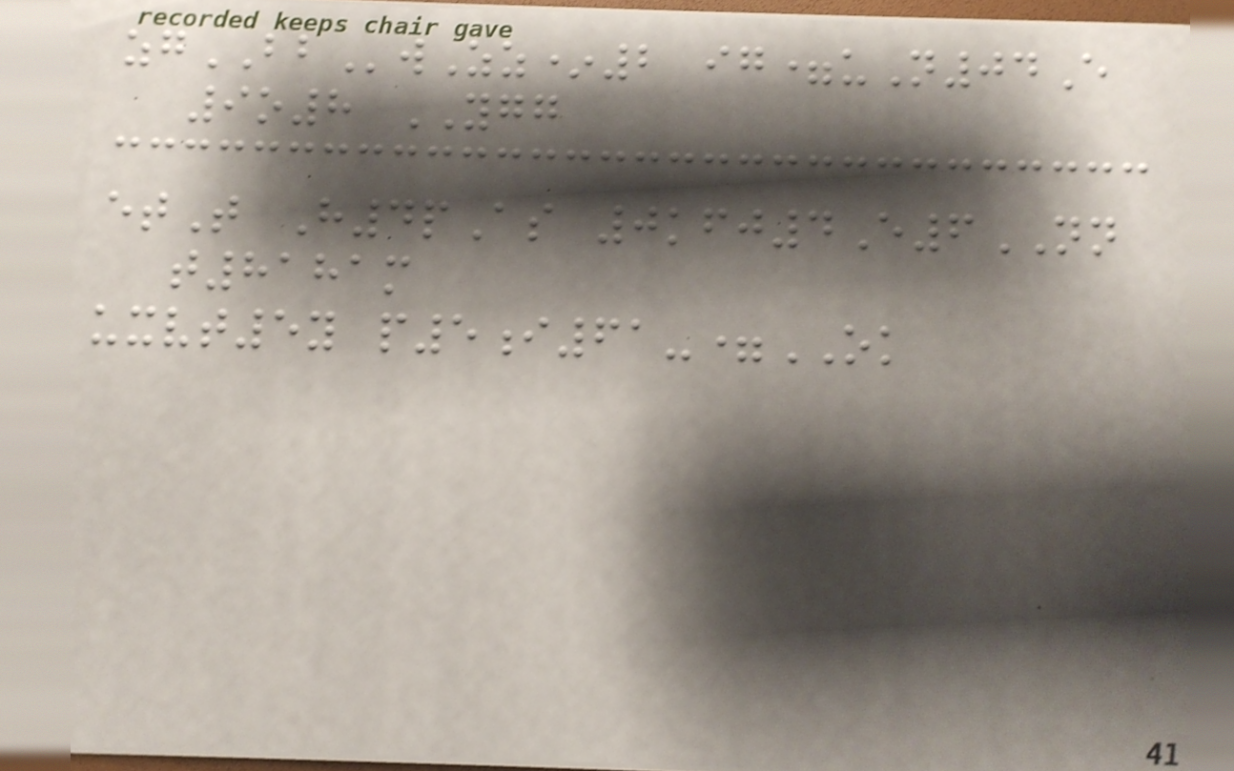zgBBwZz*2 ig=uN04E
9o8 YGG
etT H4pAs 0kfj4E6NN
t8181m
uxvt5y p5i61-=OK
